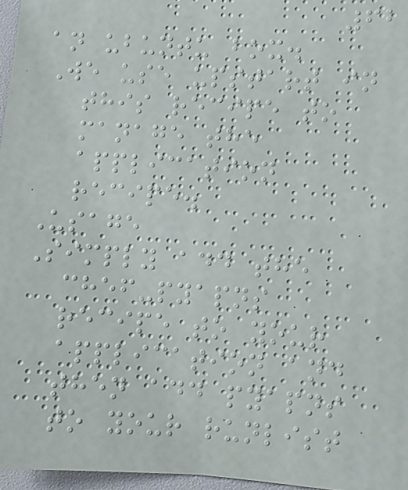62
an ubuntu box.
We use upstart in
this recipe to
manage the
application
recipe.
Usage
Simply add the
chef-pyapns
recipe to your
application and
then add pyapns
to your runlist
